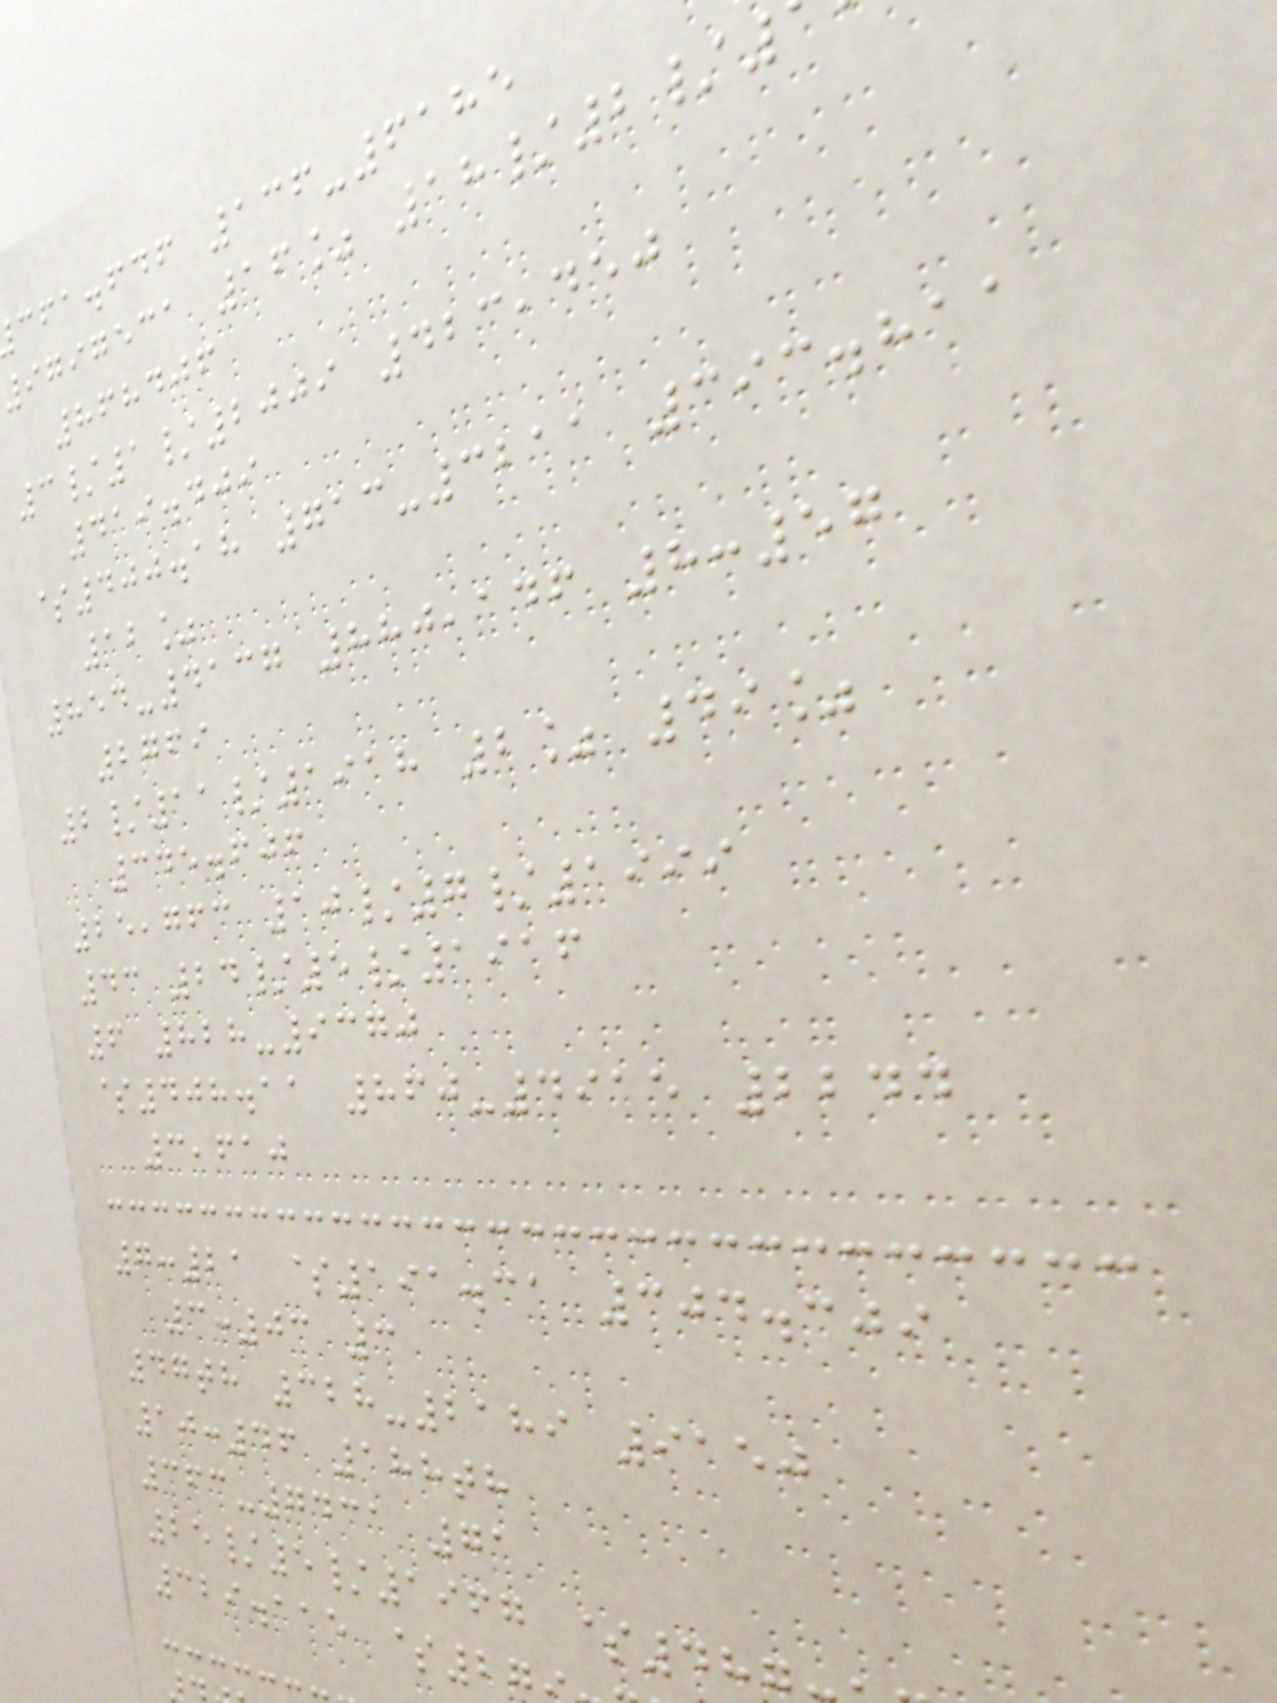cfa.fdf 136-6185
9797531 16% 18/2/
868406
3/1/2009 423,450
419.409
$400.18 713-3211 393.811
12%
854-4137 880,146 8:57
2769
2/11/1918 2% 49%
345.606
25,763 10/7/1999
43 24/5/1916
6 828-9370
$408.11 860-4915 2244
3,610
7:21 $191.31 304.309
3:03 3
47th 328-2189 9150
10:46 188th
363-7431 71
25/5/1967 $48
329.115 $2
